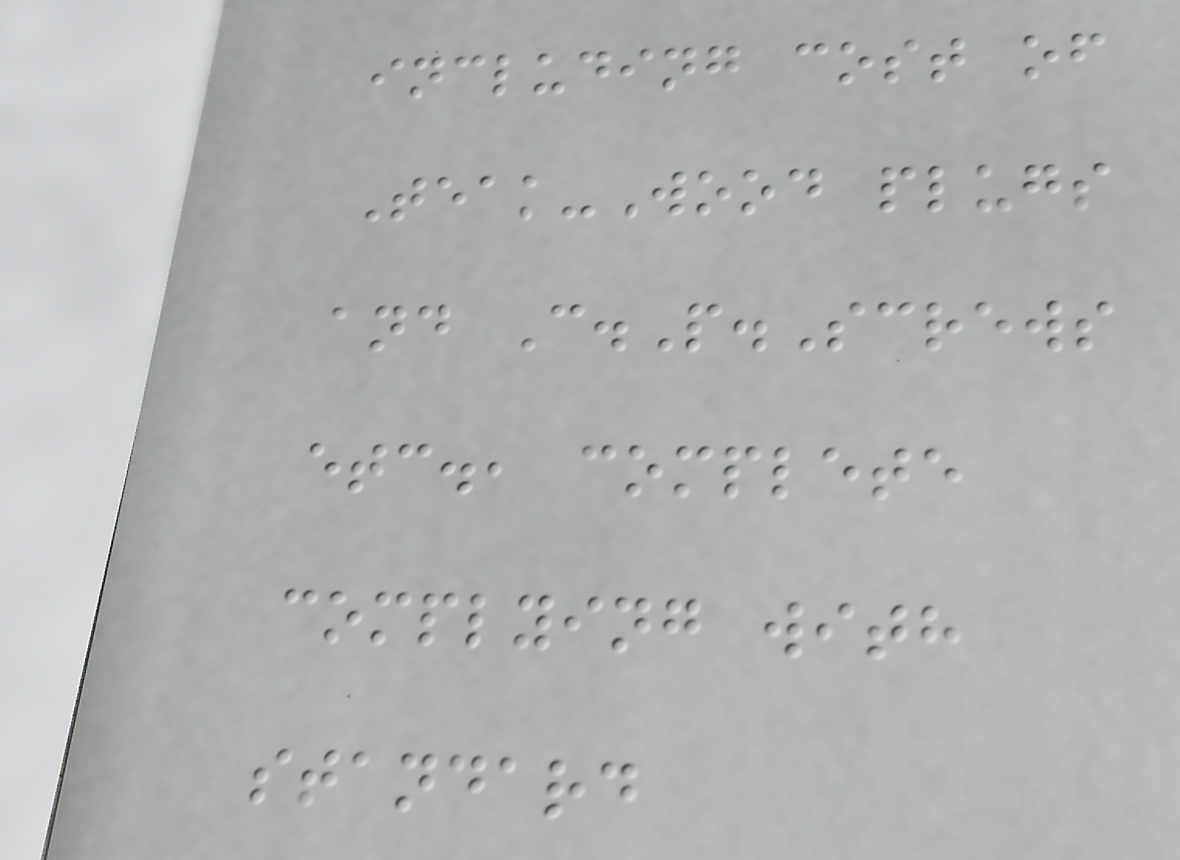including cost of
Teak-Wood plugs
and C.P.Screws
etc., complete
complying with
standard
